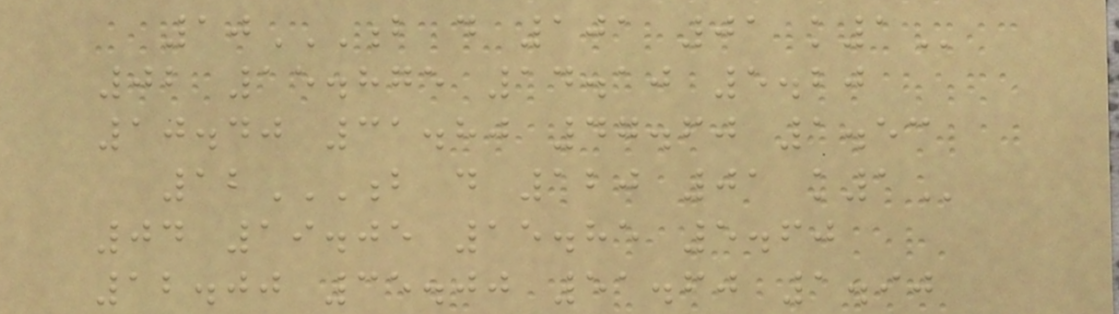10B D 101 01 K1
02 15.875 14.10 5.20
10.40 31.80 47.60 1.53
12B D 120 01 K1
04 19.05 15.85 5.60
12.00 35.00 51.60 1.90
